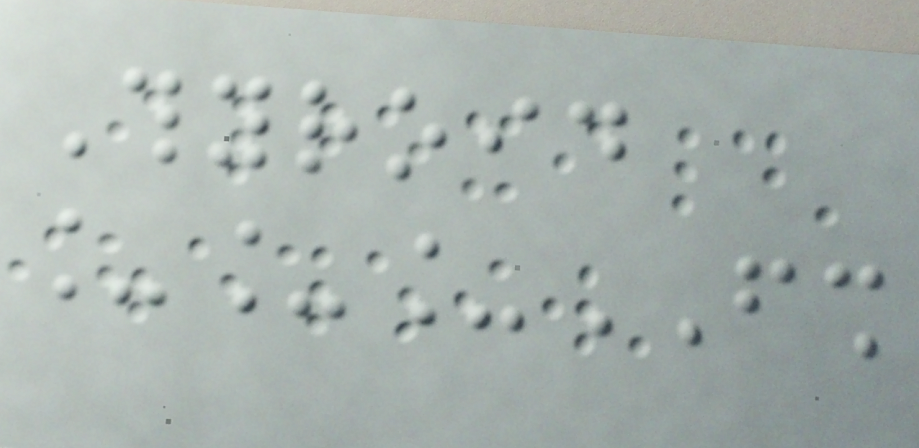Thyroid
___FSH
